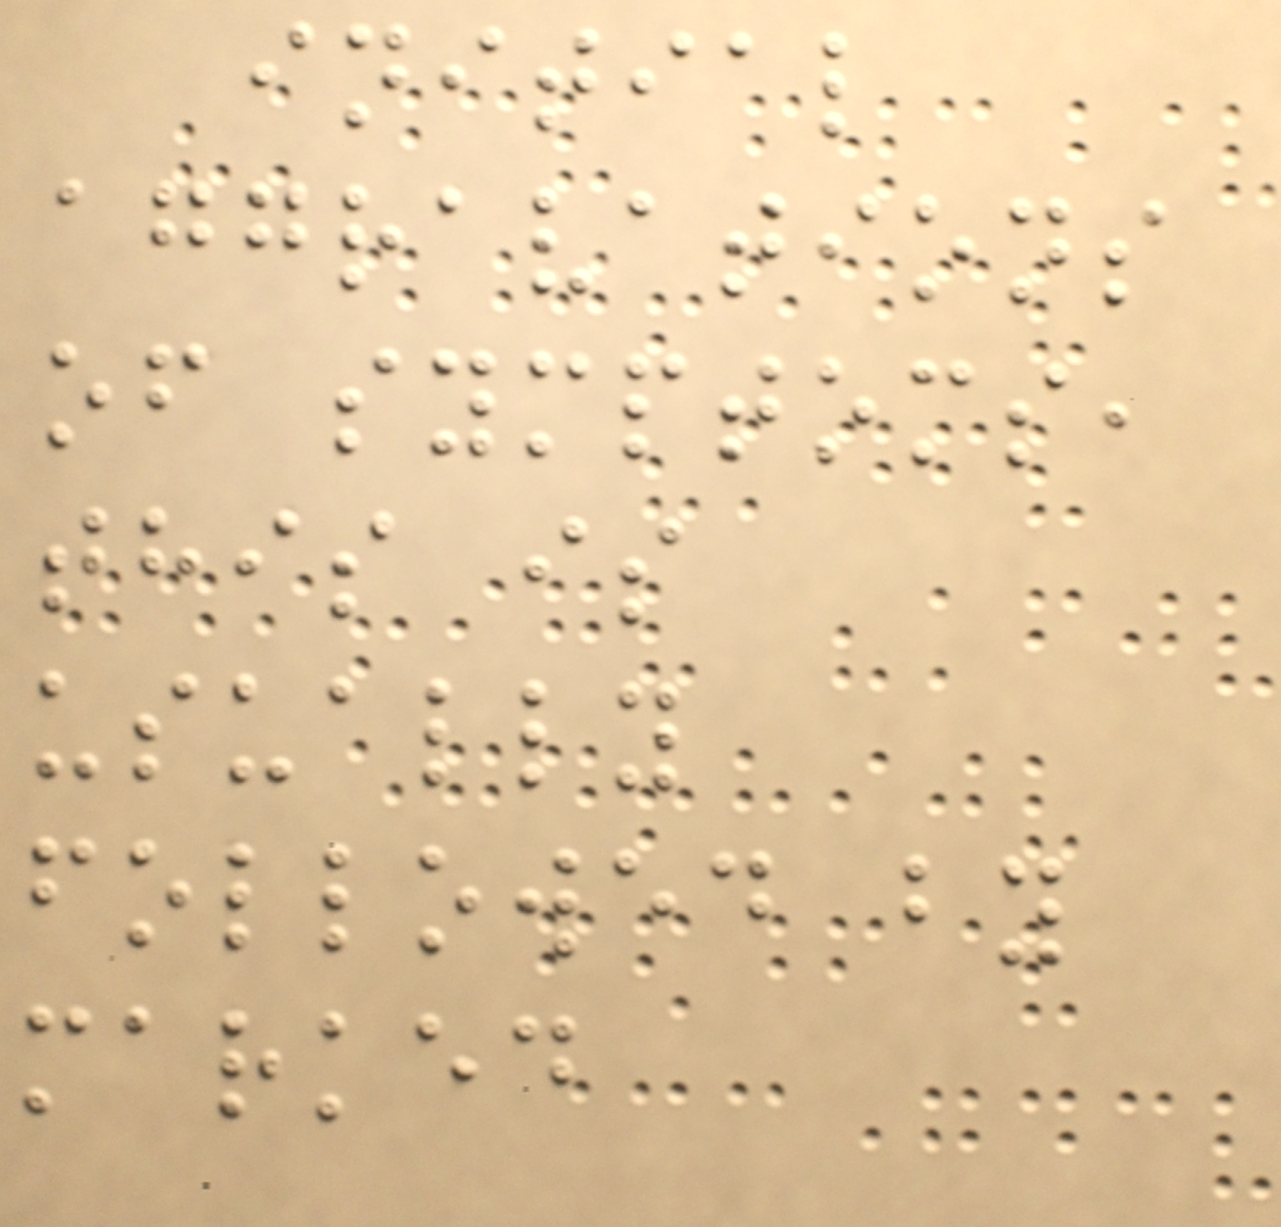initial
aggravations
of symptoms,
this is
usually
followed by
marked
